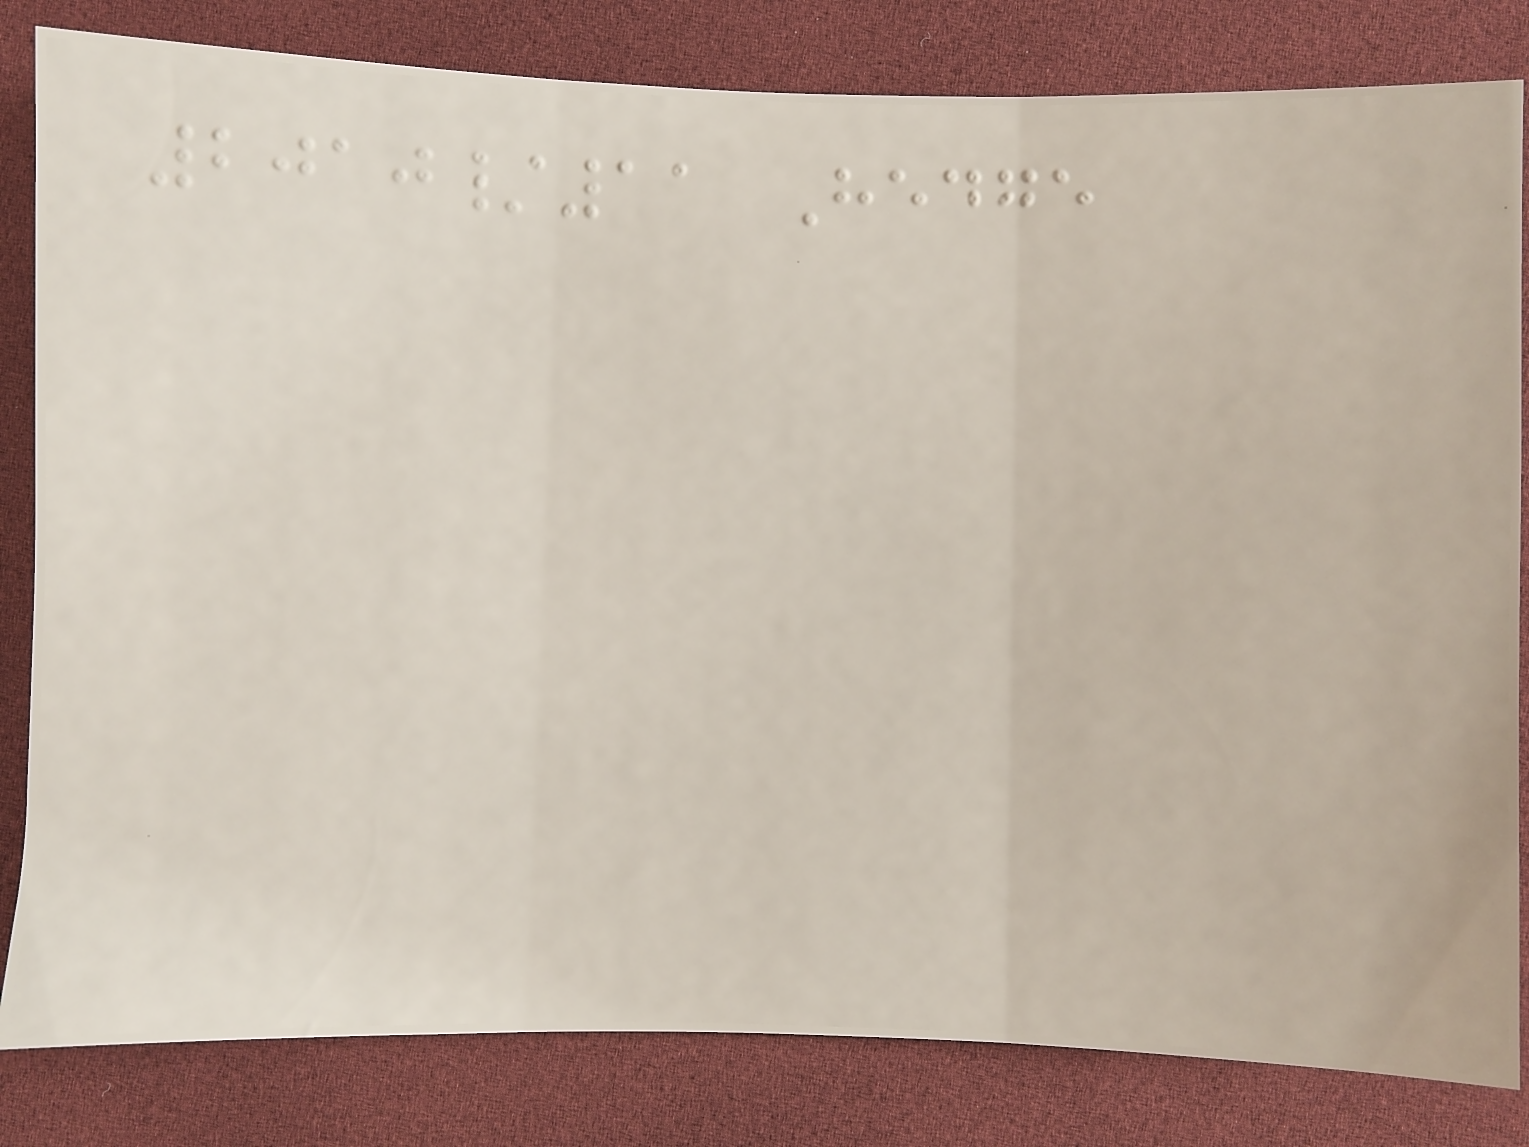2010/11 Hedge
